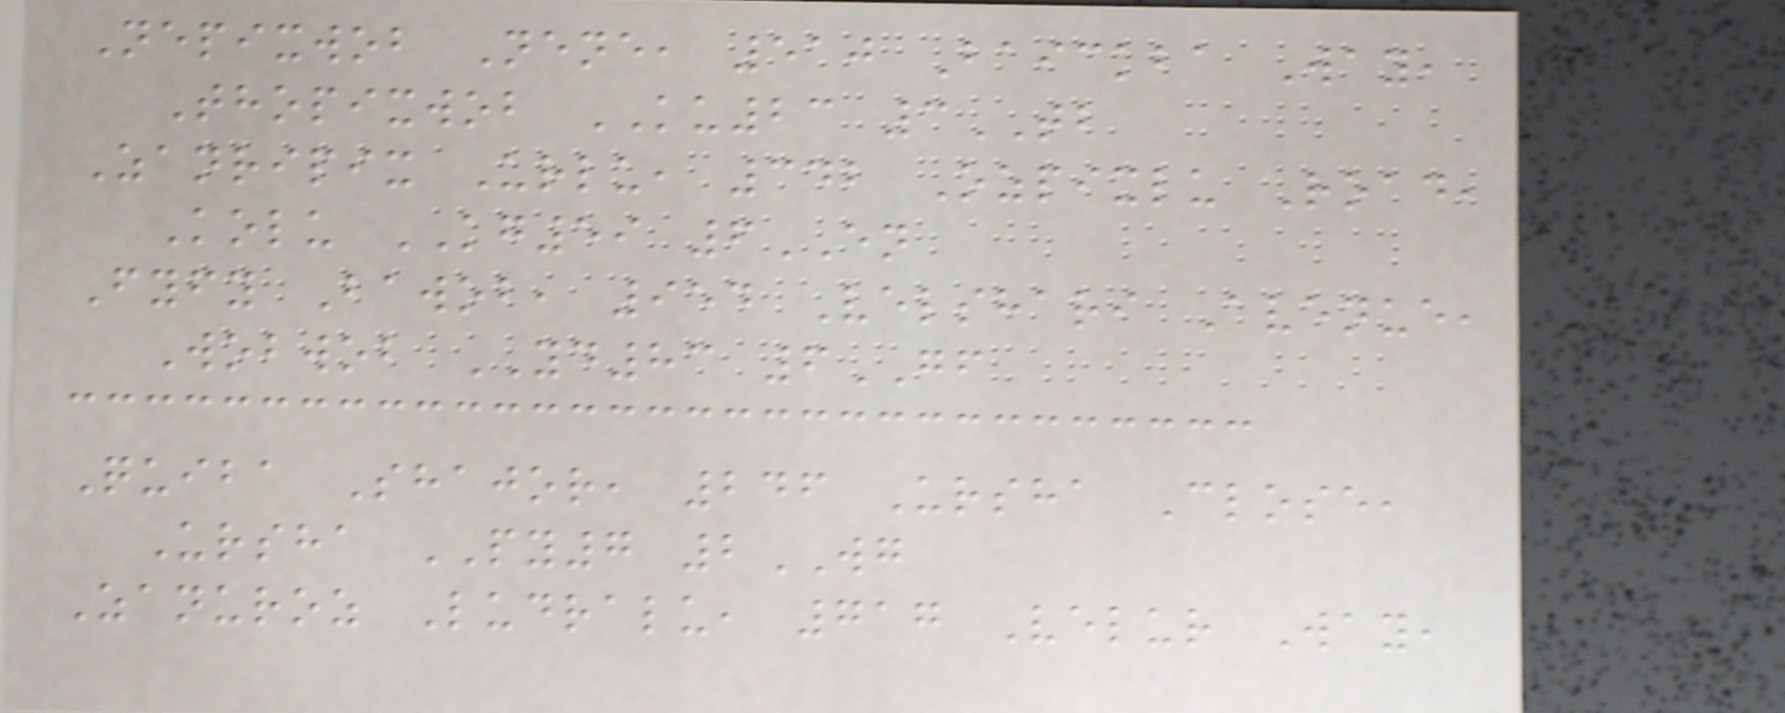Nepixwob Nene, 510 Baickba Way,
Thopixwob KU23 3TB
Zanripix Urlu, 342 Ozpixlu Road,
Kolu KG59 6EN
Fyfy Bawob, 954 Velshari Avenue,
Wobwob YD83 6GF
Quiba Shajor, 246 Ursha Close,
Ursha PY7 2WG
Zanuroz Ludralu, 717 Velur Way,
